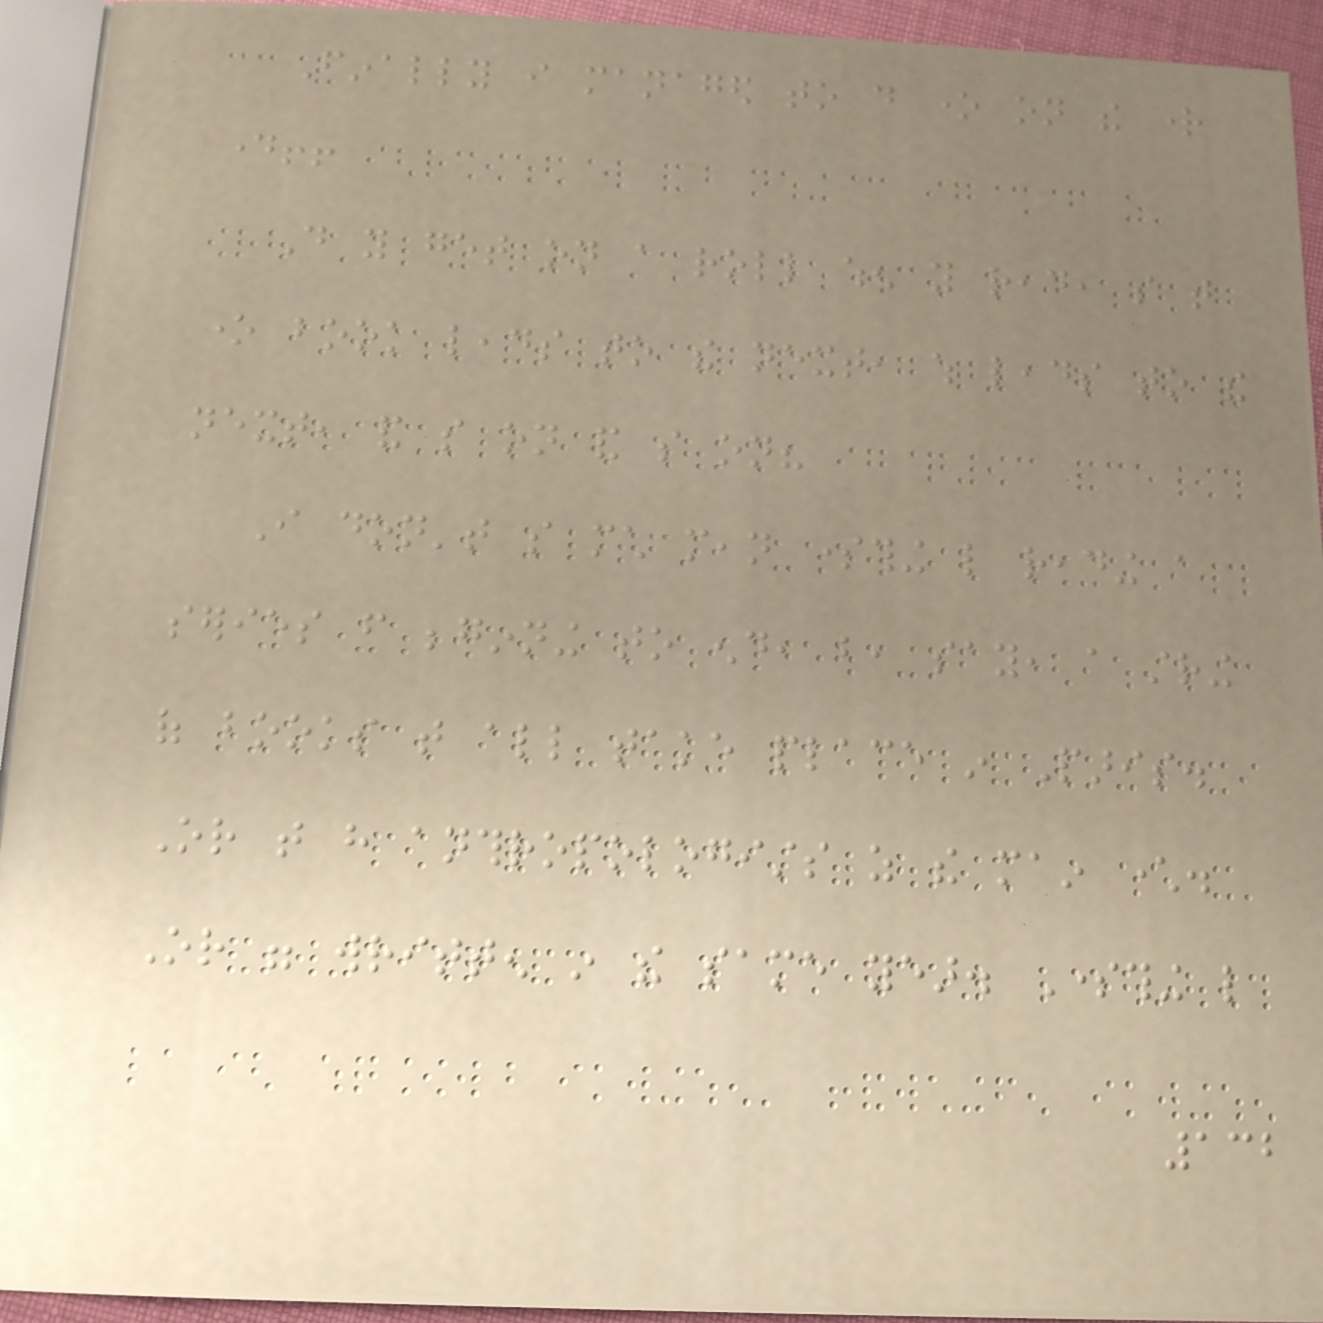Finally i managed to do one on the right
day!!
Do you get on a roll when you read, so that
one book leads to the next, which leads to the
next, and so on and so on?
I don't so much mean something like reading a
series from beginning to end, but, say, a string
of books that all take place in Paris.
Or that have anthropologists as the main character.
Or were written in the same year. Something like
132
